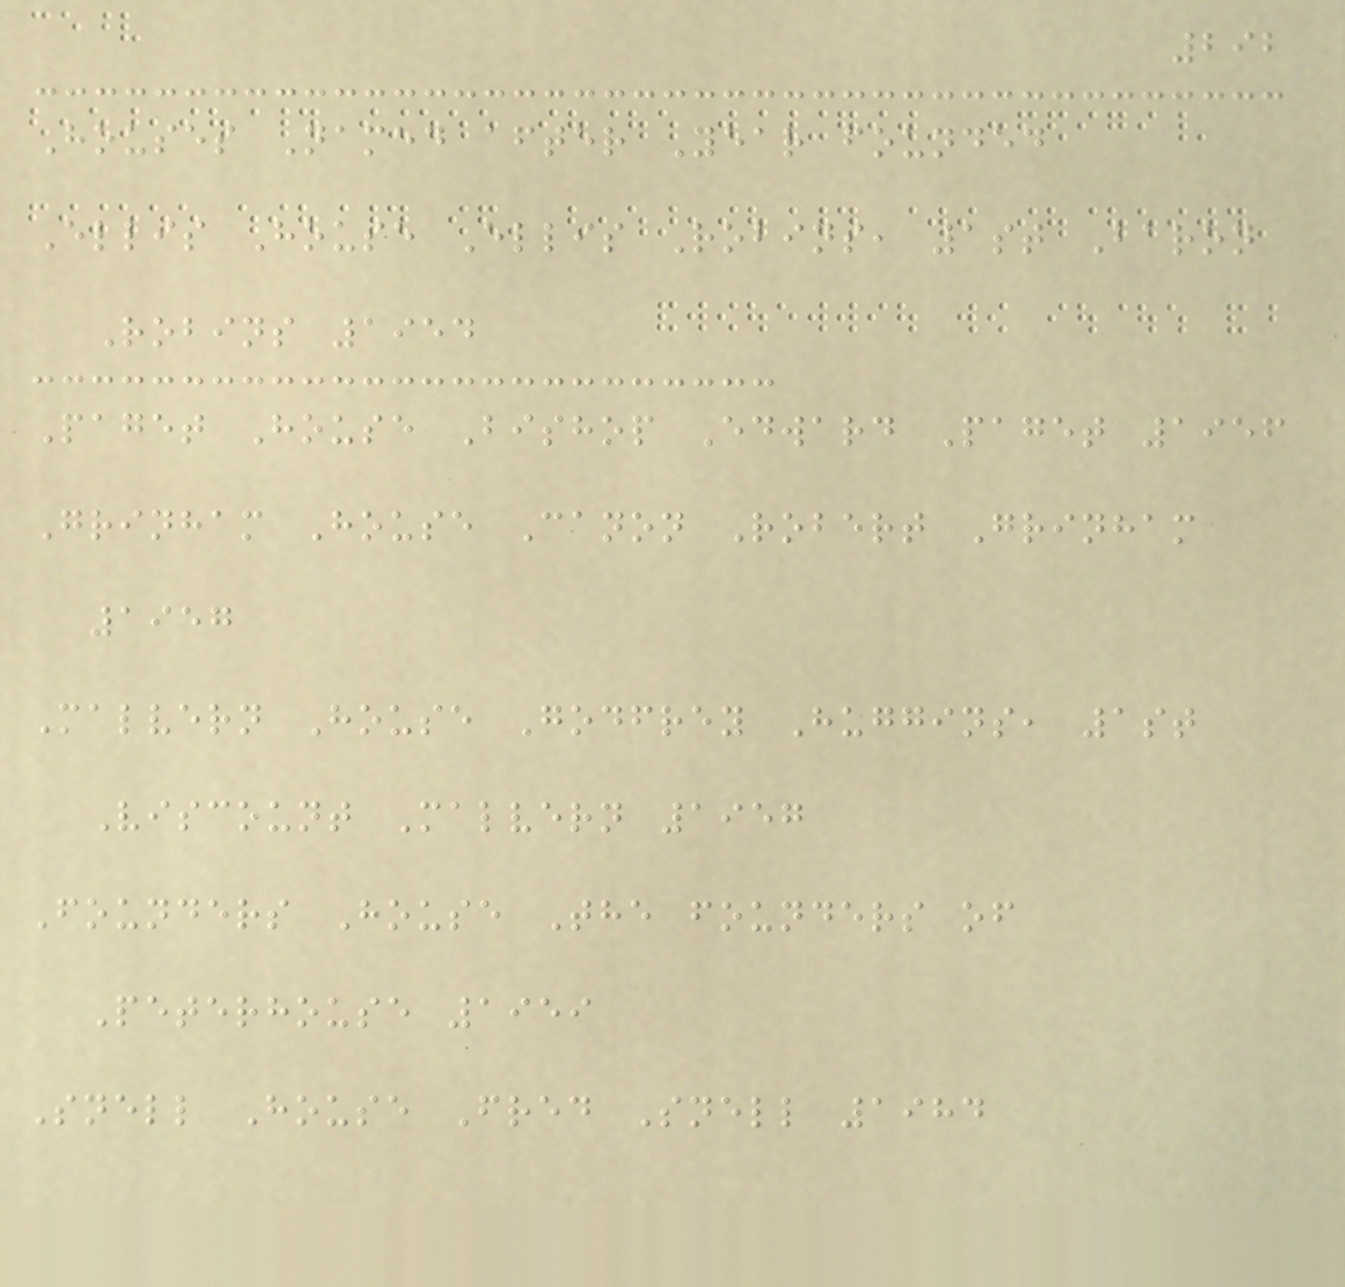292
Houses Named after Year founded
Ellis House Ellis Robins, 1st Baron
Robins 1954
Paget House Bishop Edward Paget 1956
Grinham House Canon Robert Grinham
1957
Malvern House Godfrey Huggins, 1st
Viscount Malvern 1957
Founders House The founders of
Peterhouse 1959
Snell House Fred Snell 1984
